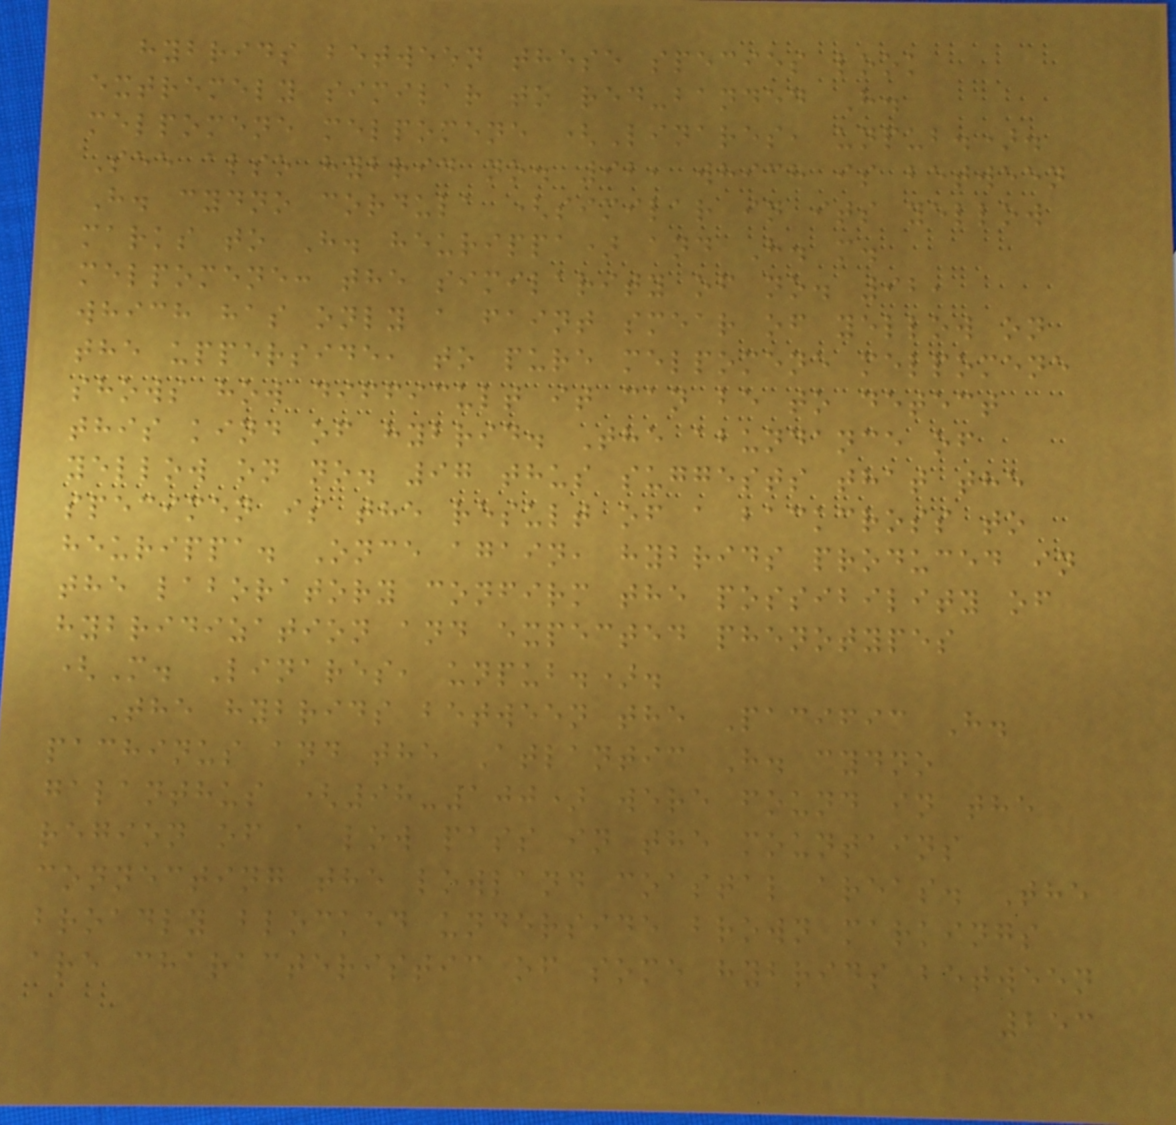hybrids between these species look
extremely similar to red-banded H.
melpomene melpomene (Linares, unpub.).
See also hybrid no. 92, which is between
H. cydno cordula (similar in its yellow
marks to H. heurippa) and H. m.
melpomene: the similarity of no. 92,
which has only a faint smear of yellow on
the upperside, to pure melpomene melpomene
shows how difficult it can be to detect
this kind of hybrid. The abundance of
yellow on no. 97 thus suggests that the
specimen is the result of a backcross to
heurippa. Once again, hybrids produced in
the laboratory confirm the possibility of
hybridization and expected phenotypes
(M. Linares, unpub.).
The hybrids between the Pacific H.
pachinus and the Atlantic H. cydno
galanthus (98-100) were found in the
region of a low pass in the mountains
connecting the lowland coastal areas. The
broadly blocked underside brown markings
are characteristic of some hybrids between
253
